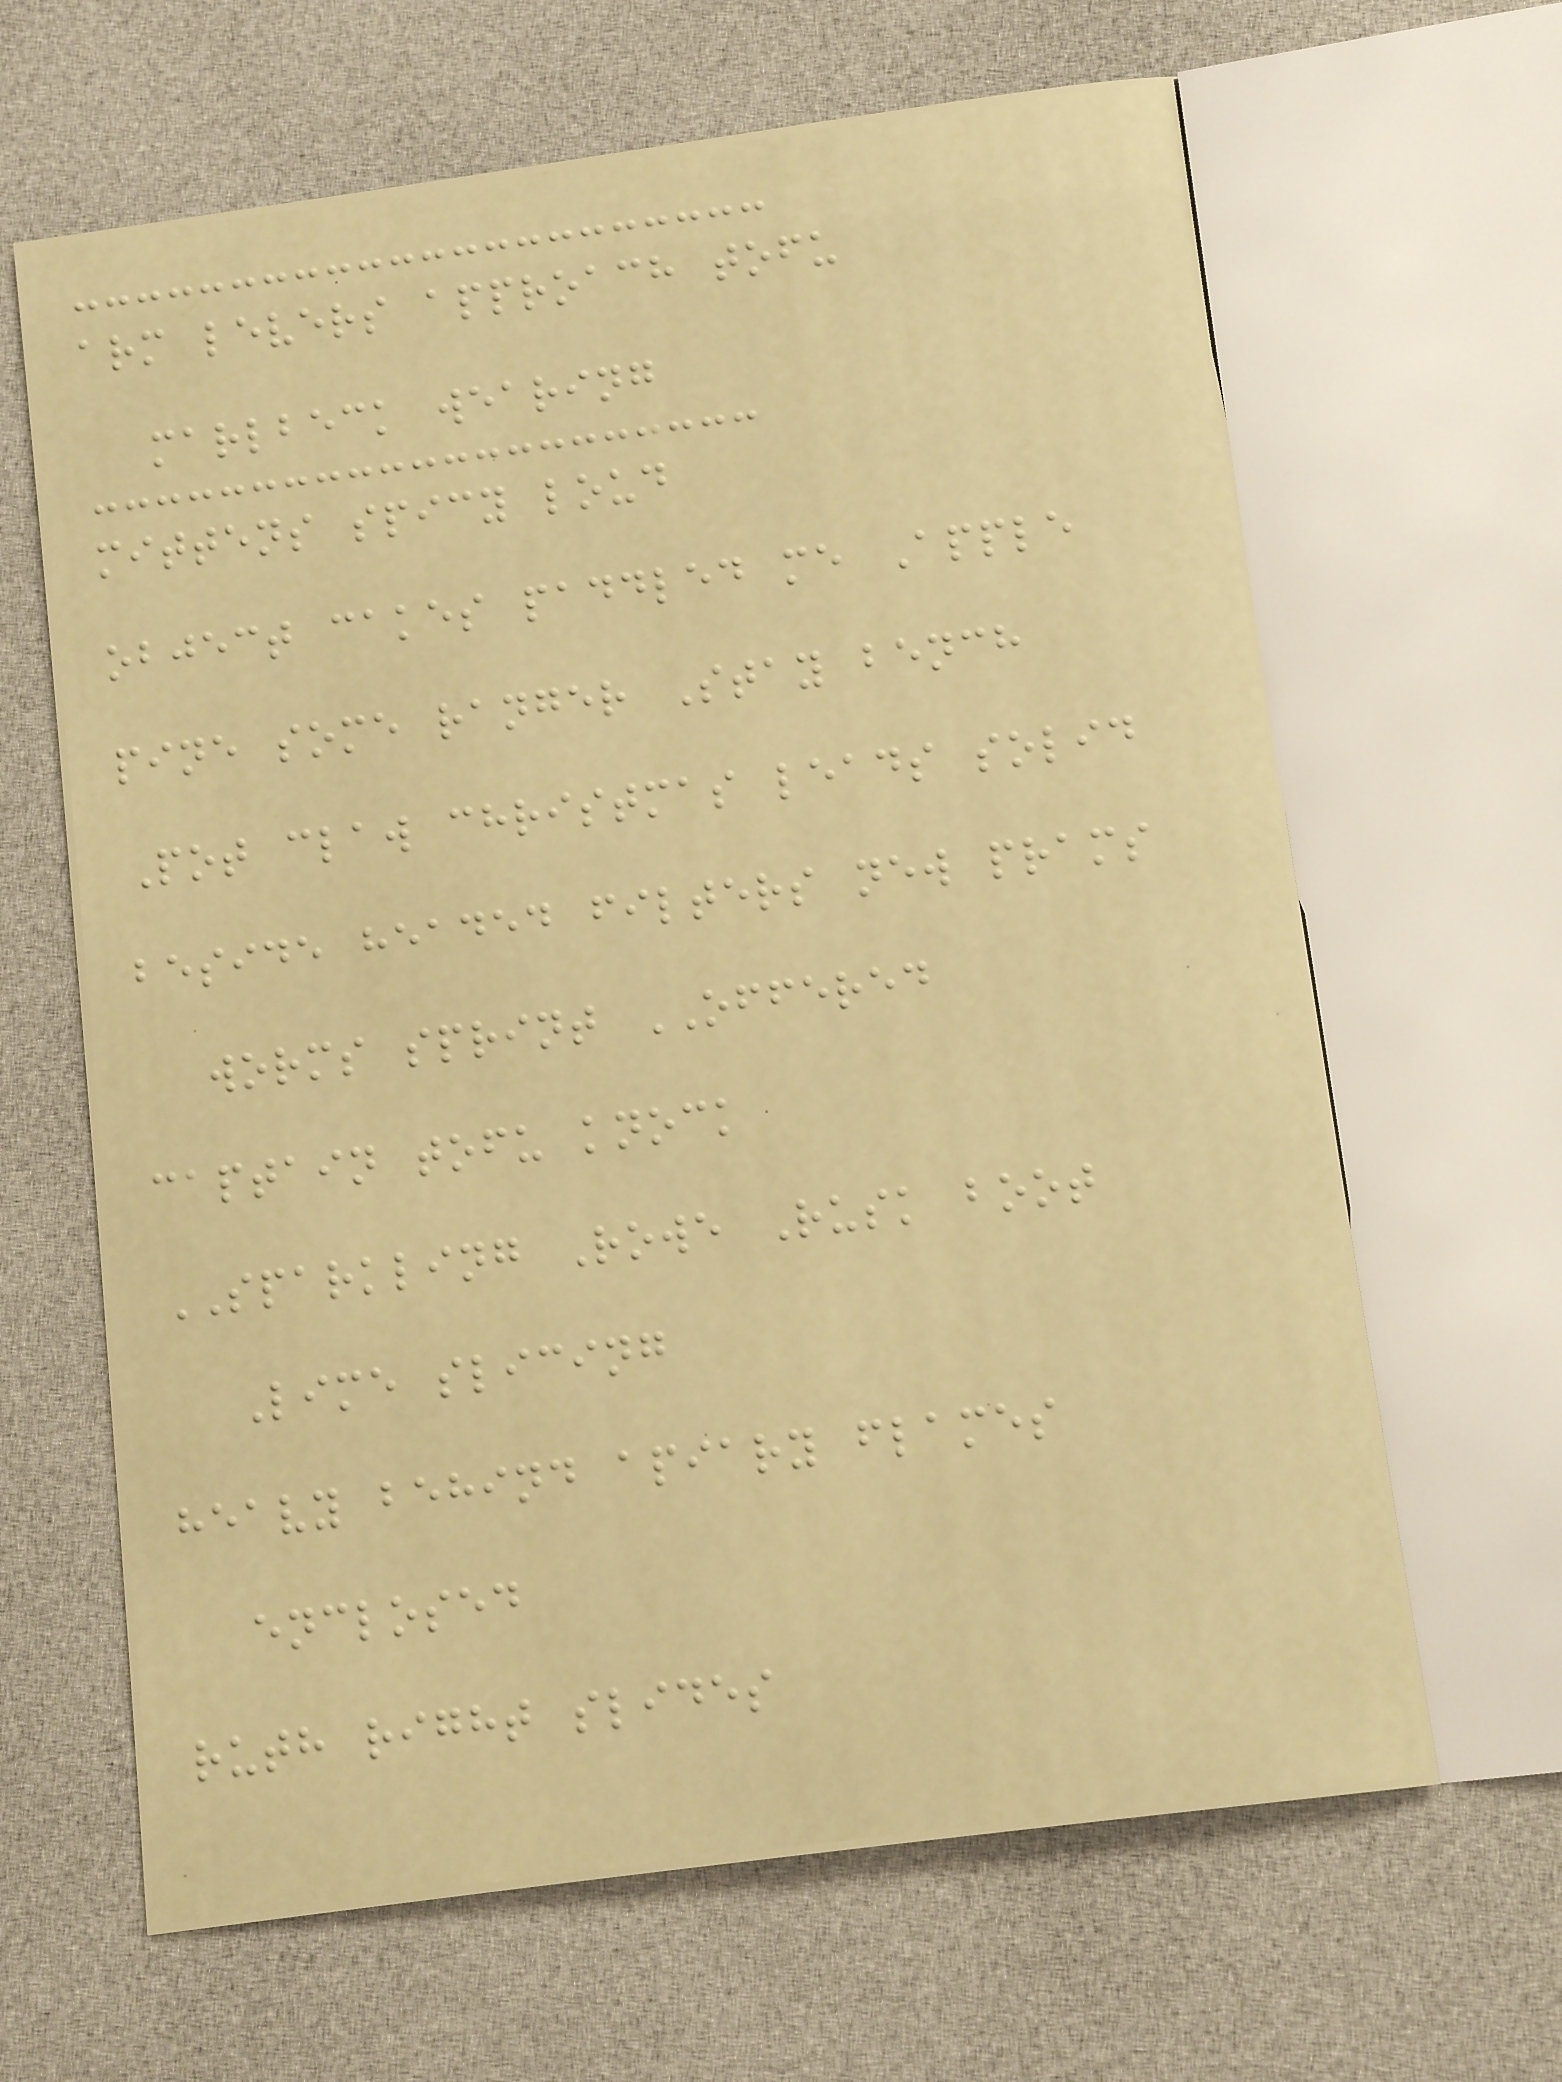arm levers approach tofu
marlbeck wearing
mittens spicy loud
object cakes paddled me Apple
pine some ranger Stay bench
Pot claw christmas leads solid
beside headed filters new prams
worms sprint OFFERED
captain tofu knock
SPARKLING Rowe Rusk boot
Lime slicing
heavy behind apiary flames
enclosed
ruth right slides
